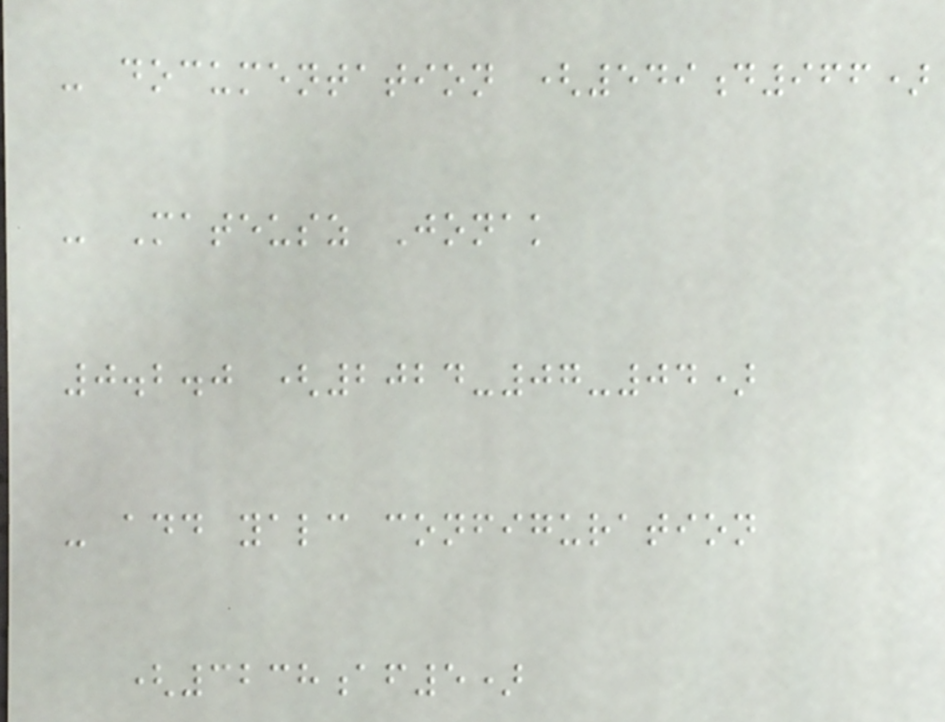- documentation (549d966)
- Mateusz Jonak
0.2.0 (2024-07-04)
- add yalc configuration
(3238af5)
